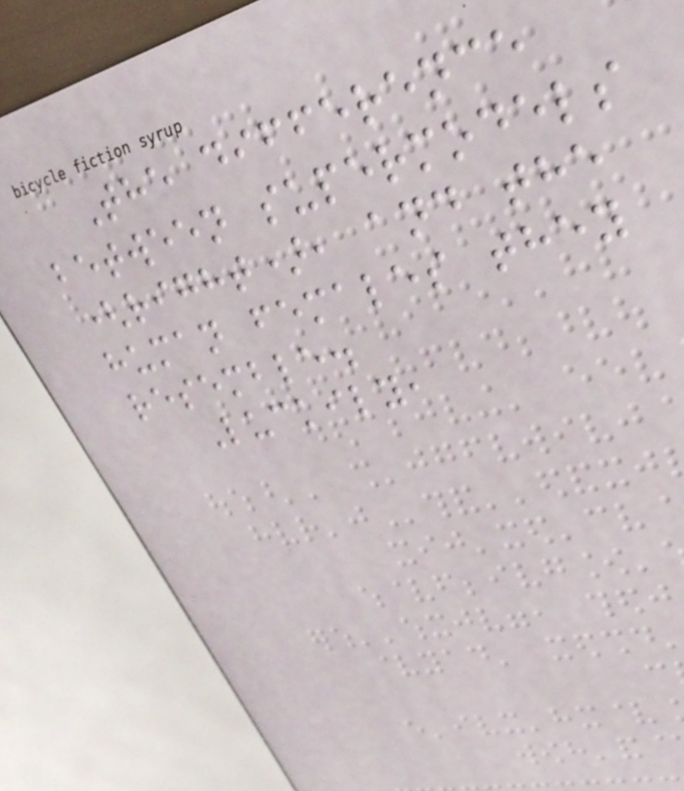The difference
between supermodels
(right), and the
human females they
resemble.
Luckily,
